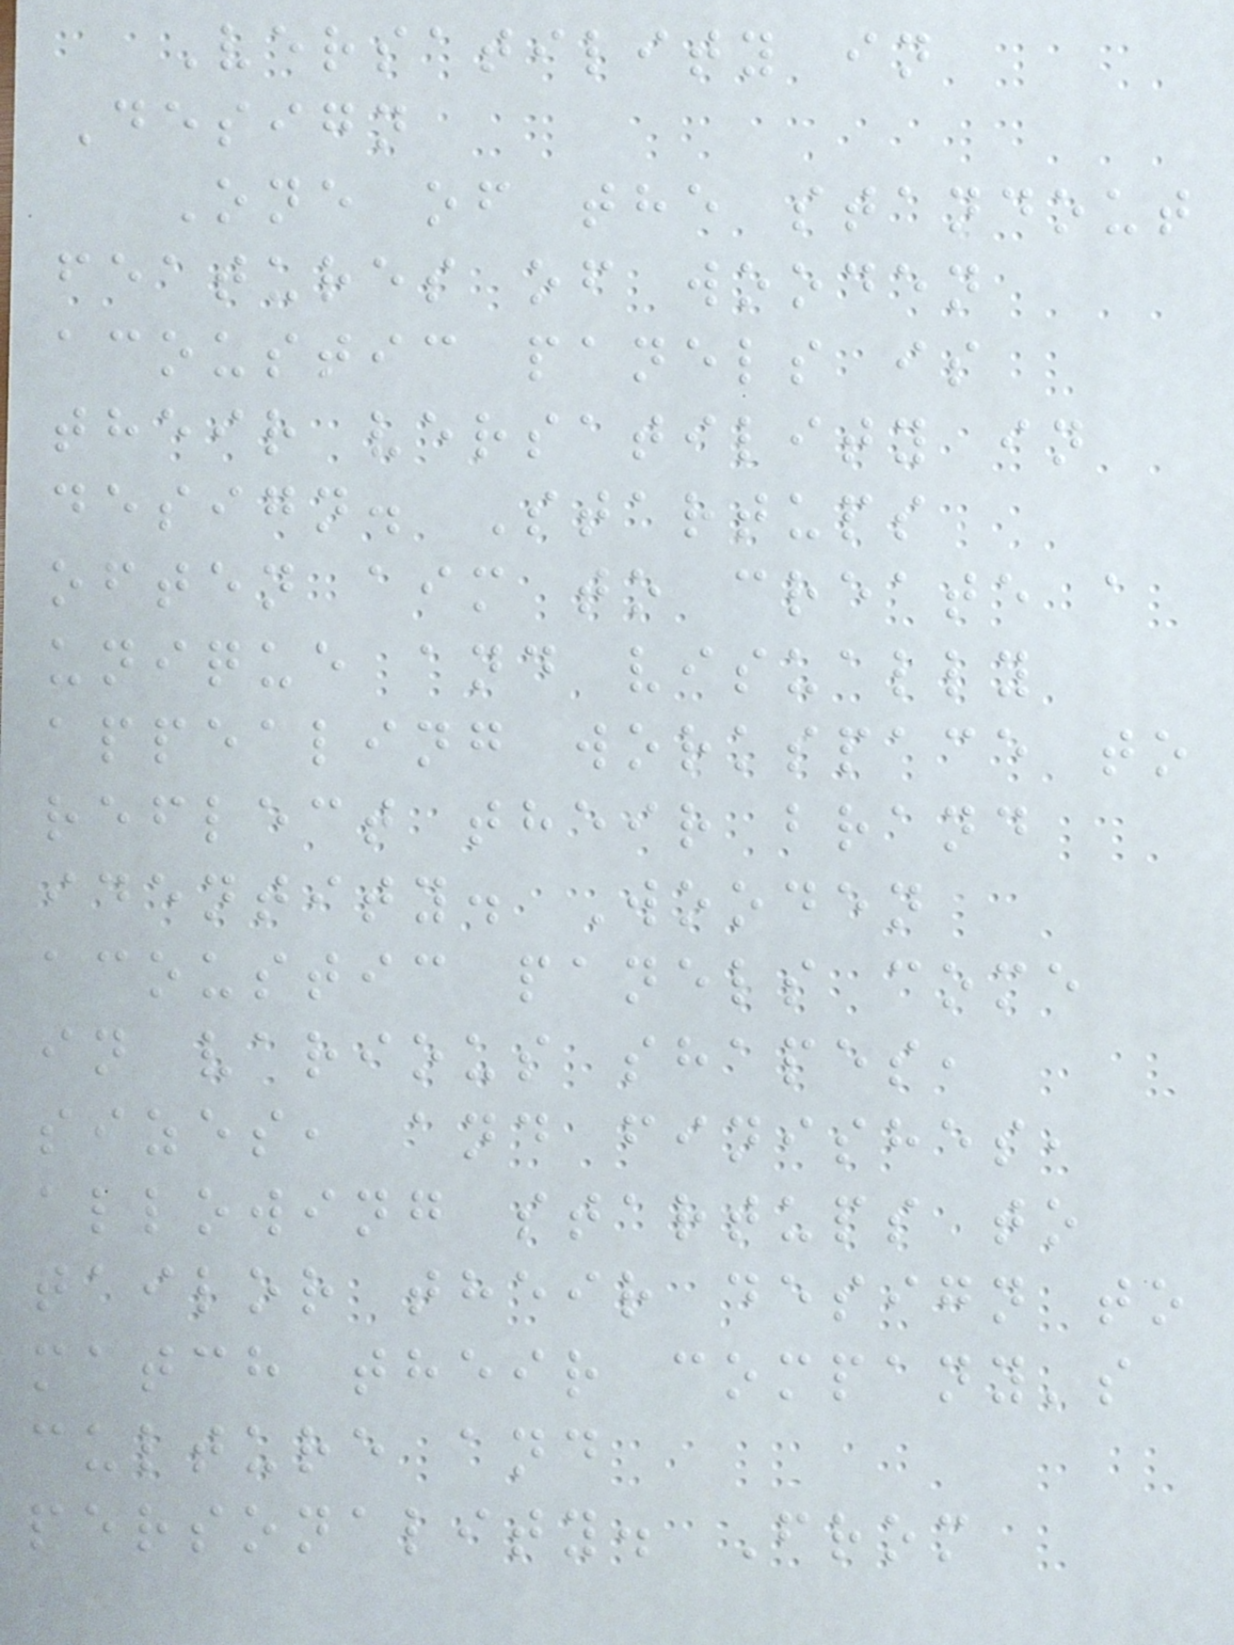Versatility in
Design
One of the standout
features of wooden
acoustic panels is
their versatility in
design. Startups
often aim to create a
unique and visually
appealing workspace to
reflect their brand
identity. Wooden
acoustic panels come
in various shapes,
sizes, and finishes,
allowing startups to
tailor their design to
match their company's
culture and
personality. From
